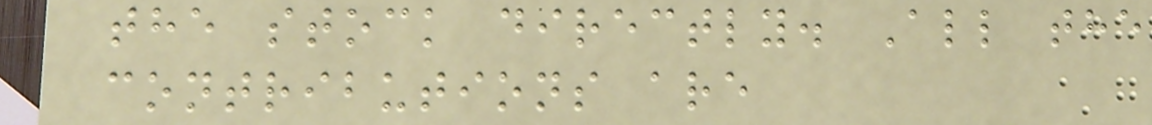the stock directly. All the
contributions are
